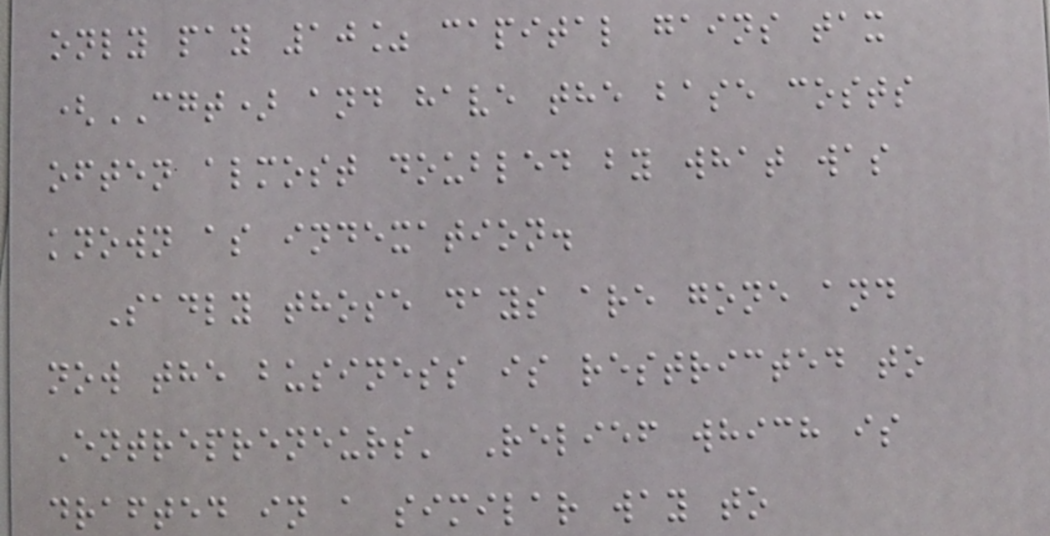only pay 10% capital gains tax
(CGT) and have the base costs
often almost doubled by what was
known as indexation.
Sadly those days are gone and
now the business is restricted to
Entrepreneurs' Relief which is
drafted in a similar way to
